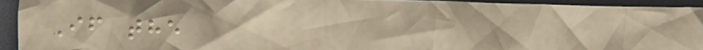If the
